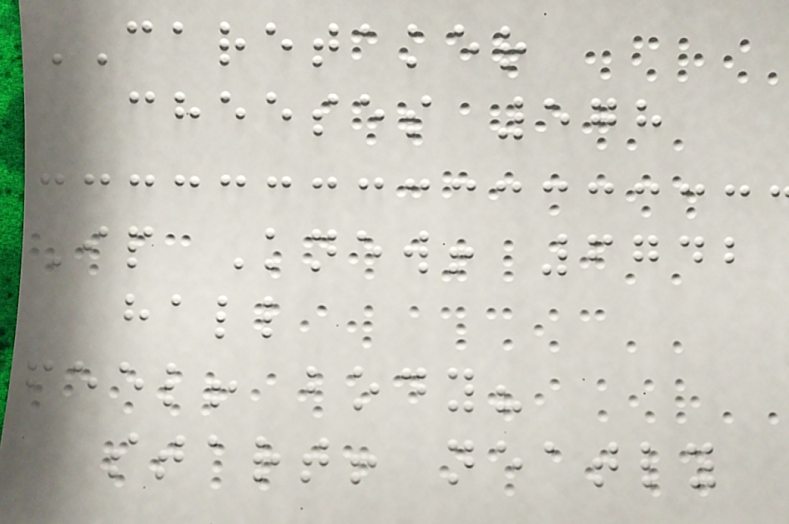CARETAKER
cheeses 578
Ip Knew! 6742
hall
feel! body?
start! neatly
